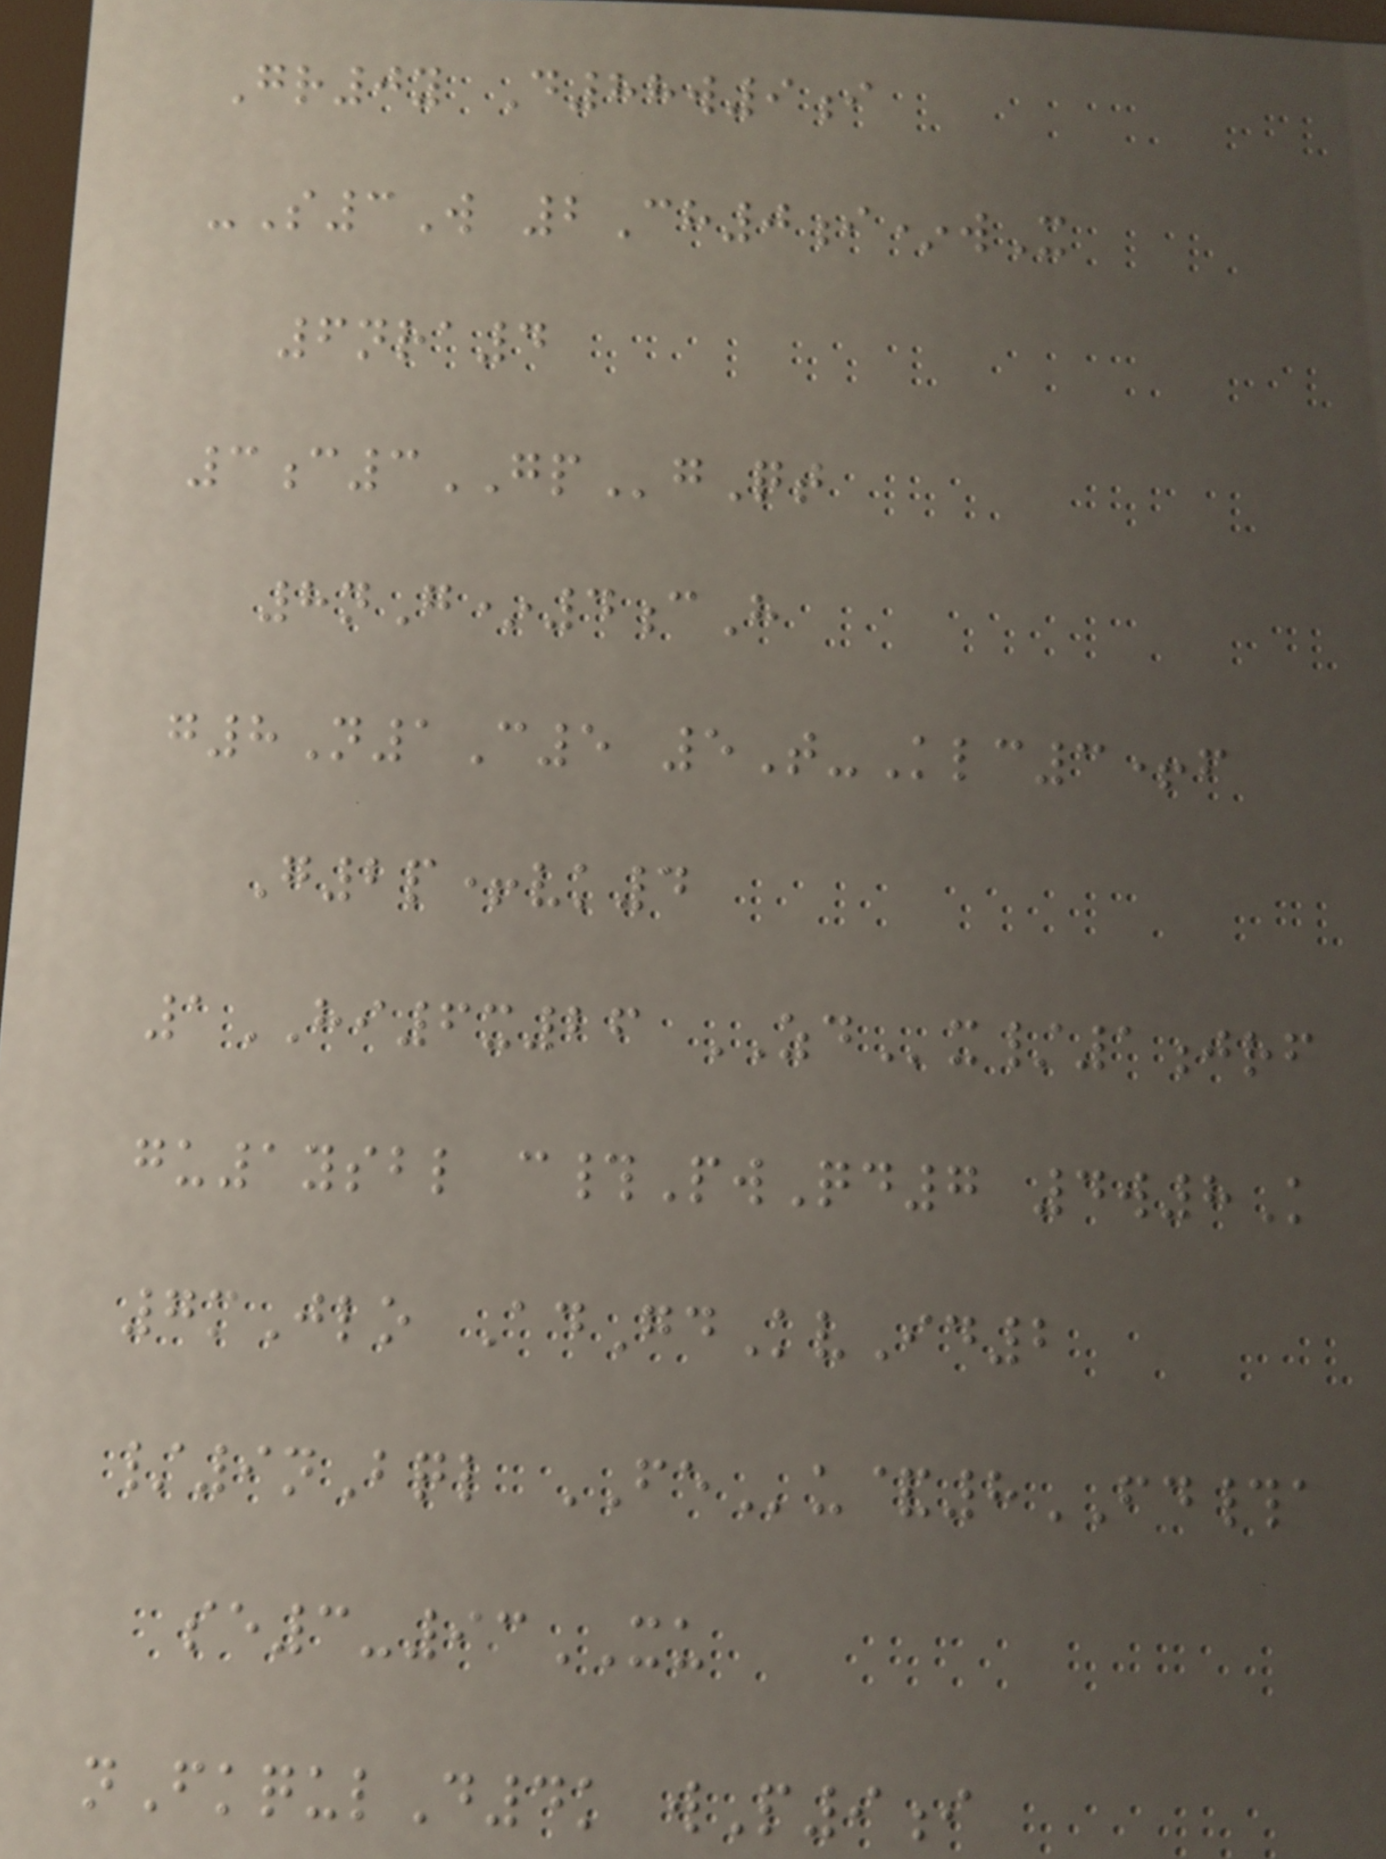Gr0y D88w9i
-S3W 2Ch0i*wX
6nra4
3c3GPgQt
8nG*4cH
g8N1C5 5T-Klc3+f
G2p+vk4
1HI6x26 ZDx/1jrf
gu1ysbl c#PwQd7 4w8K
7mJlo AdGdKvId2
/9nBql FEu&8FD#a
se3-93XU
nFkqulD4k wP9i
